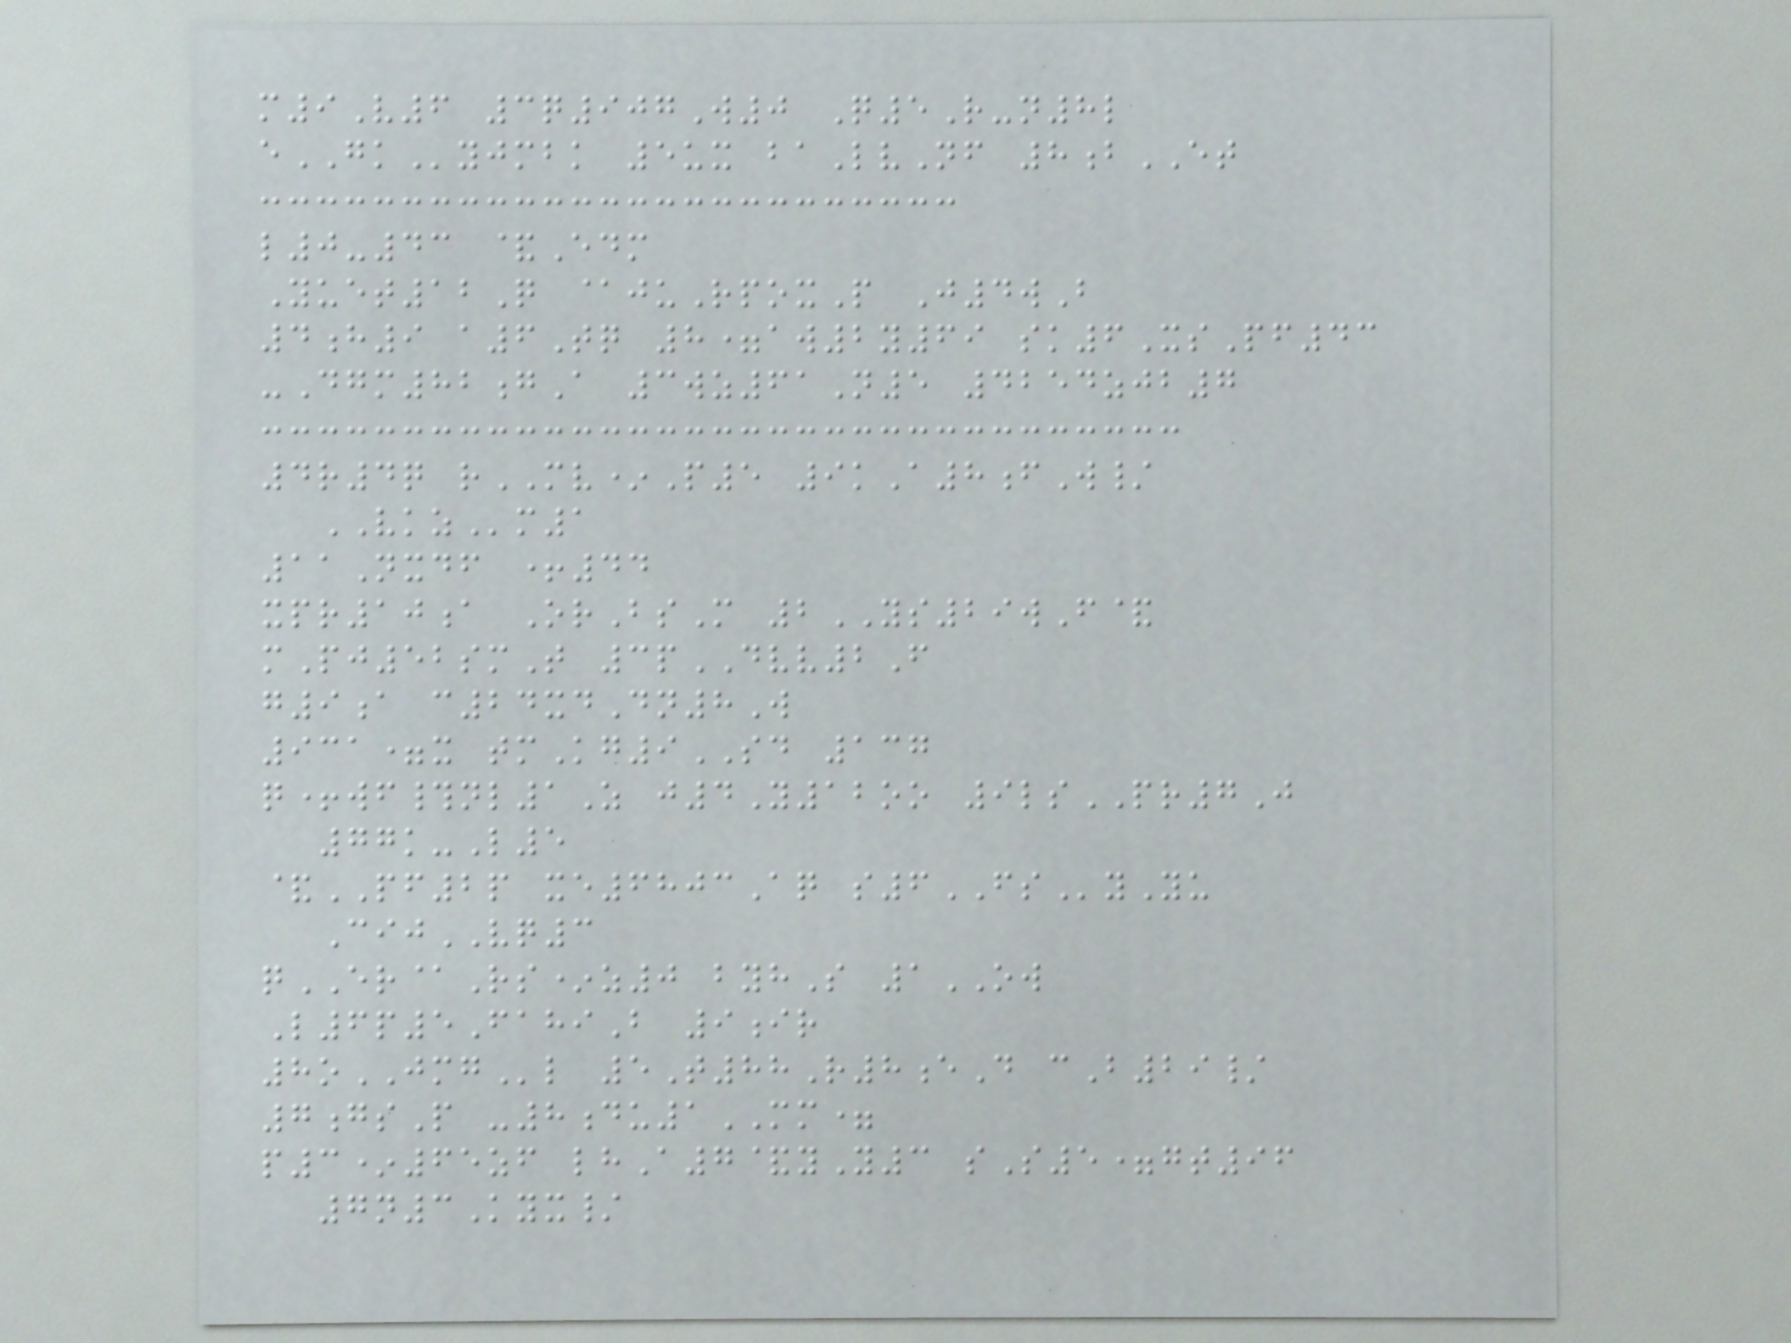m9V6 3q907W0 Q5R-n8l
eGKyjmbk 5ux baLvNf 8bET
l0-43 &Edm
Yuet12Q @juRpoxP J4wB
4h9 a6Tq 8=aw2y69 sk6XsPf43
-Dgm82gA 3wz61N5 4254zjb7
4r4q rMV*P5 9kA8fW/
VKZm1
11Nxdf +44
xpr10a OrBsM 2YS29wF&
mPj52smT 3pDVV2F
g9a c24xdDn8W
931=x tmKg9SD 137
q+wf#nl1Z j4Y12oo 9lsPR7J
77k-L5
&PF2p xe6803Aq s6FSyYu
CijVQ3
qER@Rs*z0 byhS 1OW
L6p5FahiB 9ir
8oJMGl 5T88R8eD cB29/
7gsP -8du1MM=
p3*65zf lhA7&yY3 sS5=gt96
7n3Kyx/
